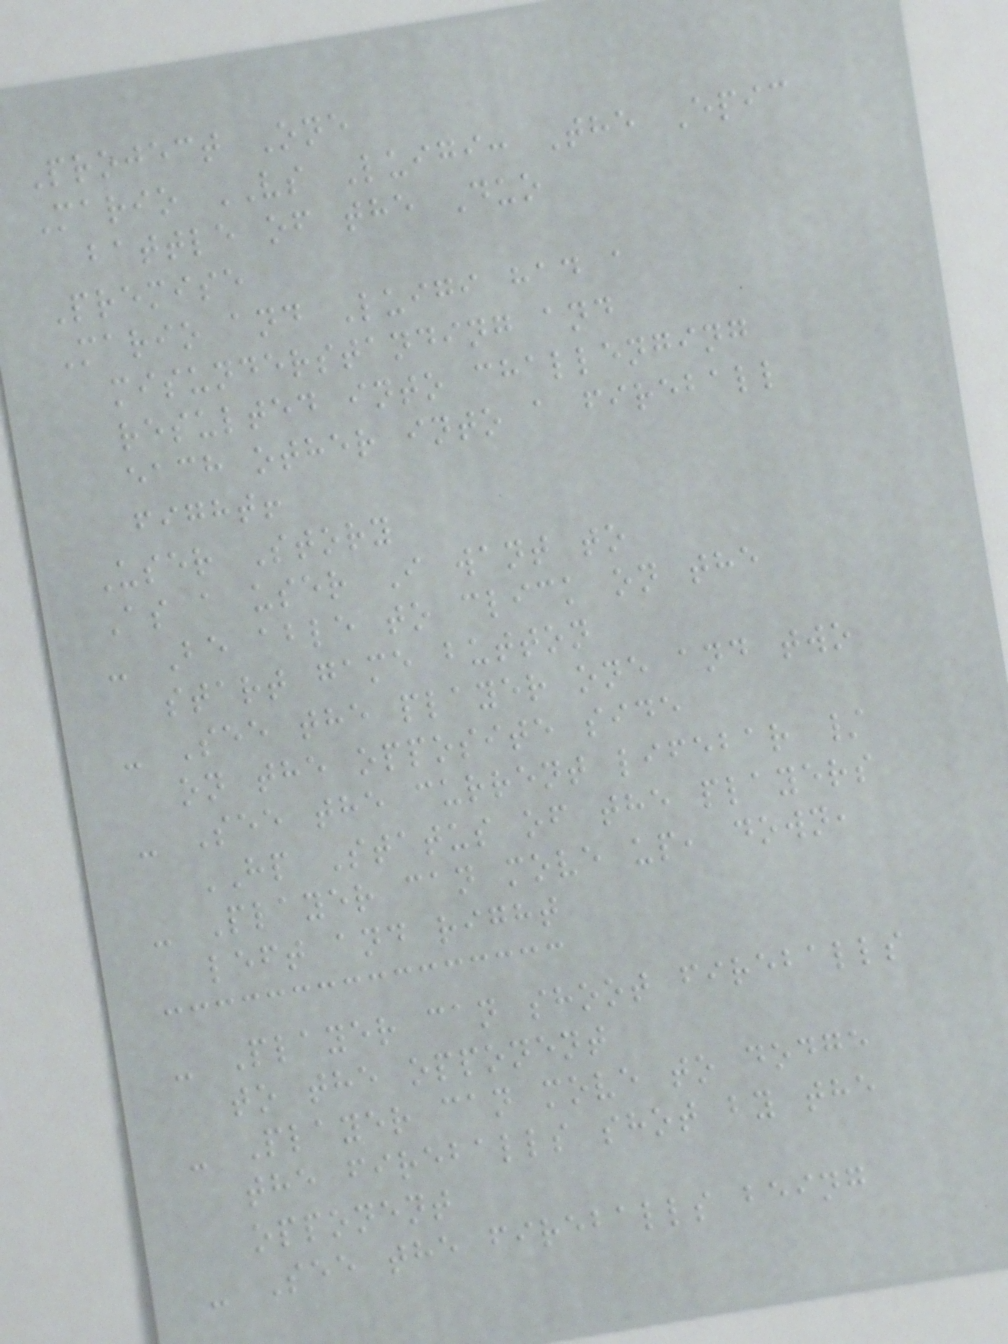Project One
Mario VS Luigi: The Epic
battle of the Duo
Premise
Mario and Luigi had a
misunderstanding and
resulted into challenging
each other into a fireball
fight!
User Story
As a user I want to
- Be able to click on the
start game button
- See the player one and two
on the opposite side
- See the current lifebar /
HP Status of the players
- Player can move up, down,
left and right
- Player can shoot fireballs
to the opponent
- Player can move to dodge
the fireballs shot by the
opponent
- See the fireballs being
